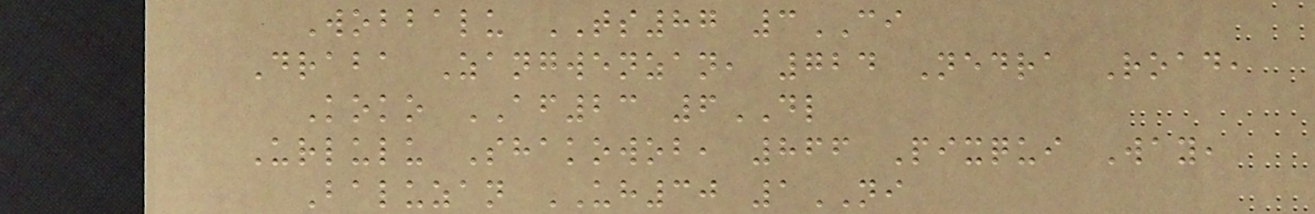Wobbalu TS87 3CI
Draba Zangwenzan, 724 Nedra Road,
Koko AF23 6DL
Urlulu Shakowob, 866 Pixqui Way,
Baluzan UH30 1NI
